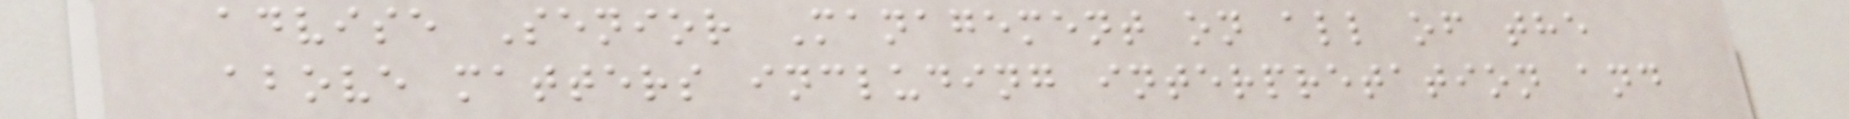advise Senior Management on all of the
above matters including interpretation and
